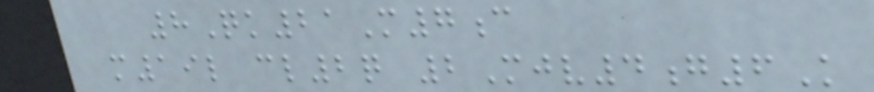8Qk21M7c
m19l cl2q 2Mjv4g6K
